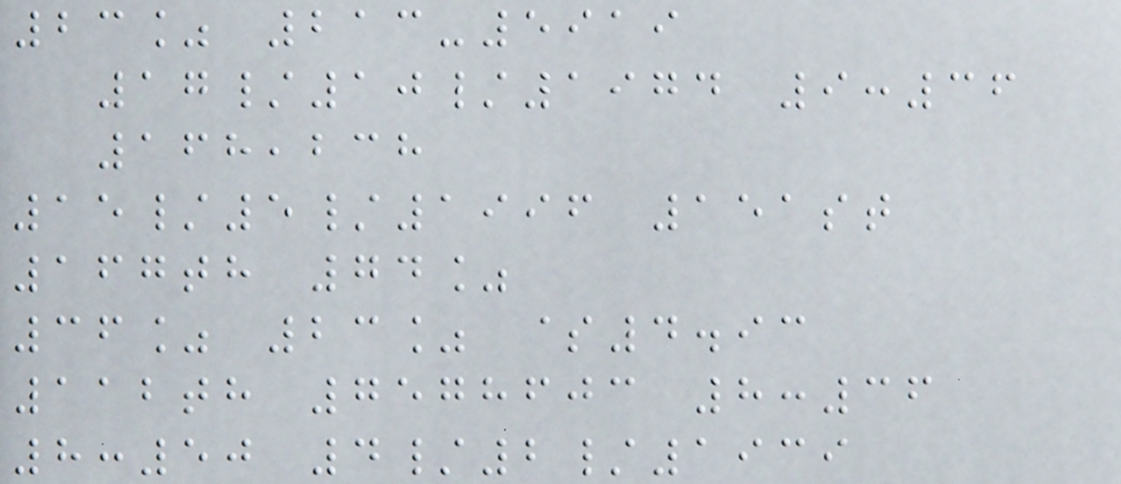23% 213-5919
17/10/1974 9:36
168,238
15/5/1996 151st
167th 74%
36% 23% $4.93
112th 7578603 8:36
8:50 4/2/1939
